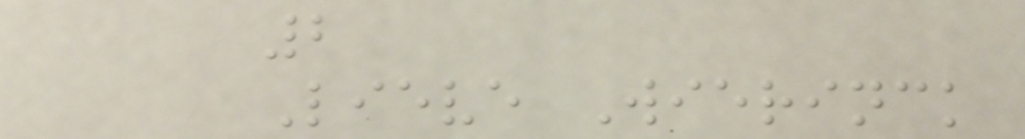2
Lieve Wierinck
